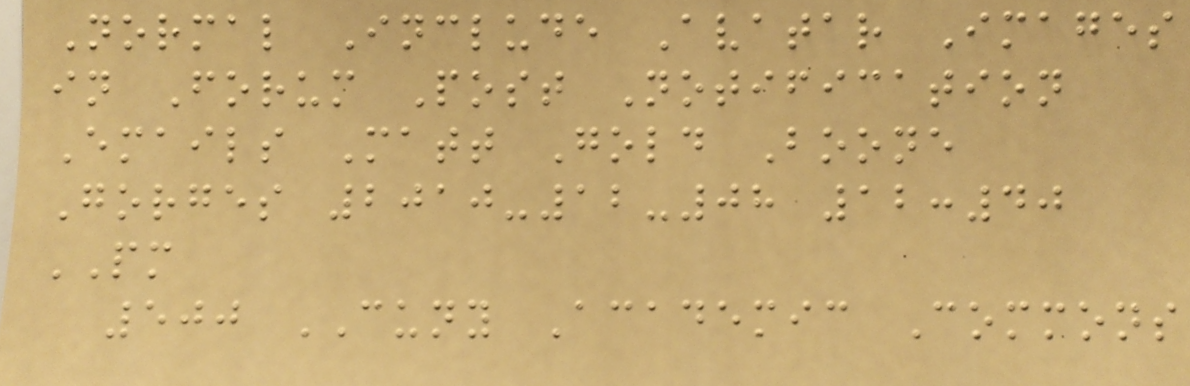Normal Include Avatar Images
in Forum Post Notification
Emails Matt Gold Boone
Gorges 2010-12-08 12:40
PM
500 CUNY Academic Commons
